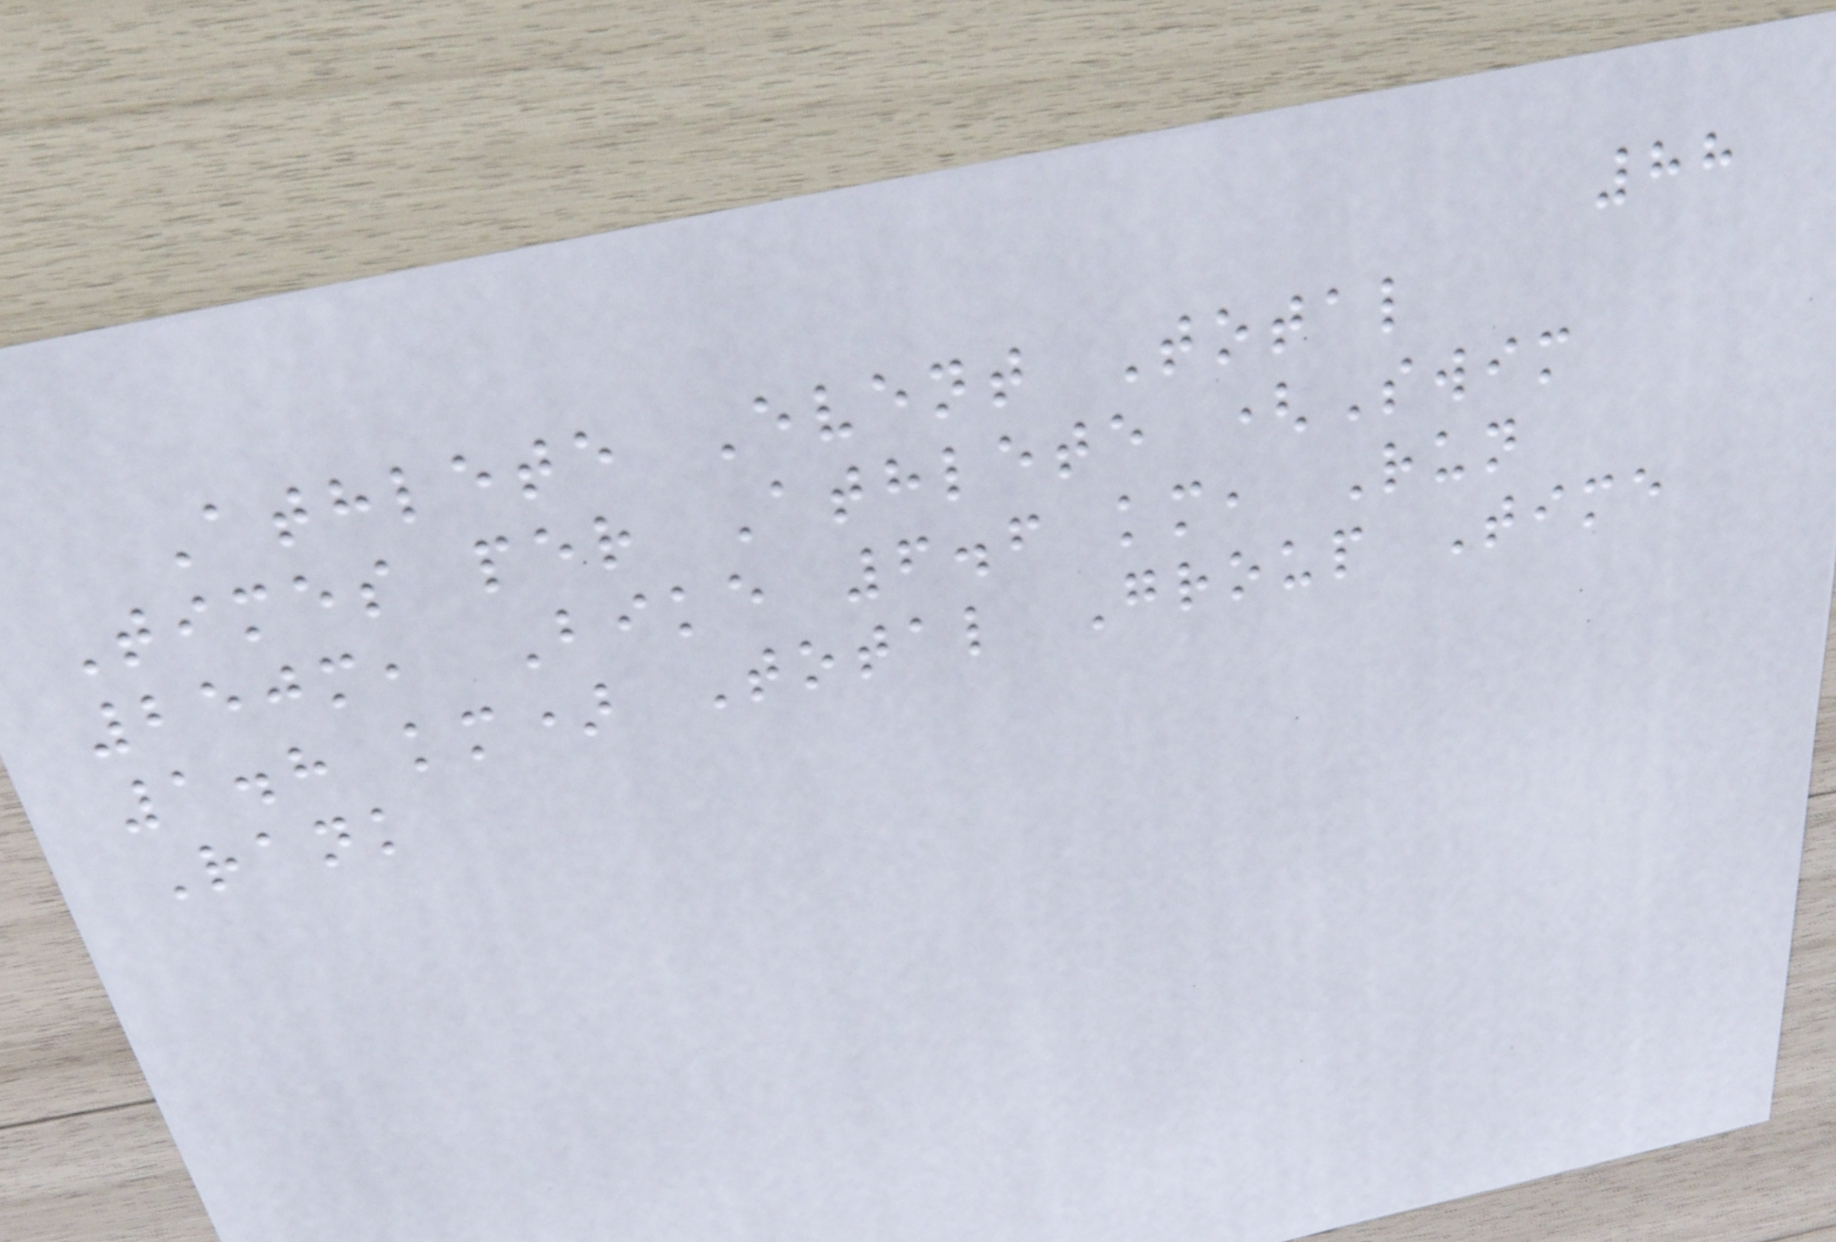88
Athlete Event Total
Times per Athlete (Swim
250m, Bike 6.6 km, Run
1.8 km) Total Group Time
Rank
